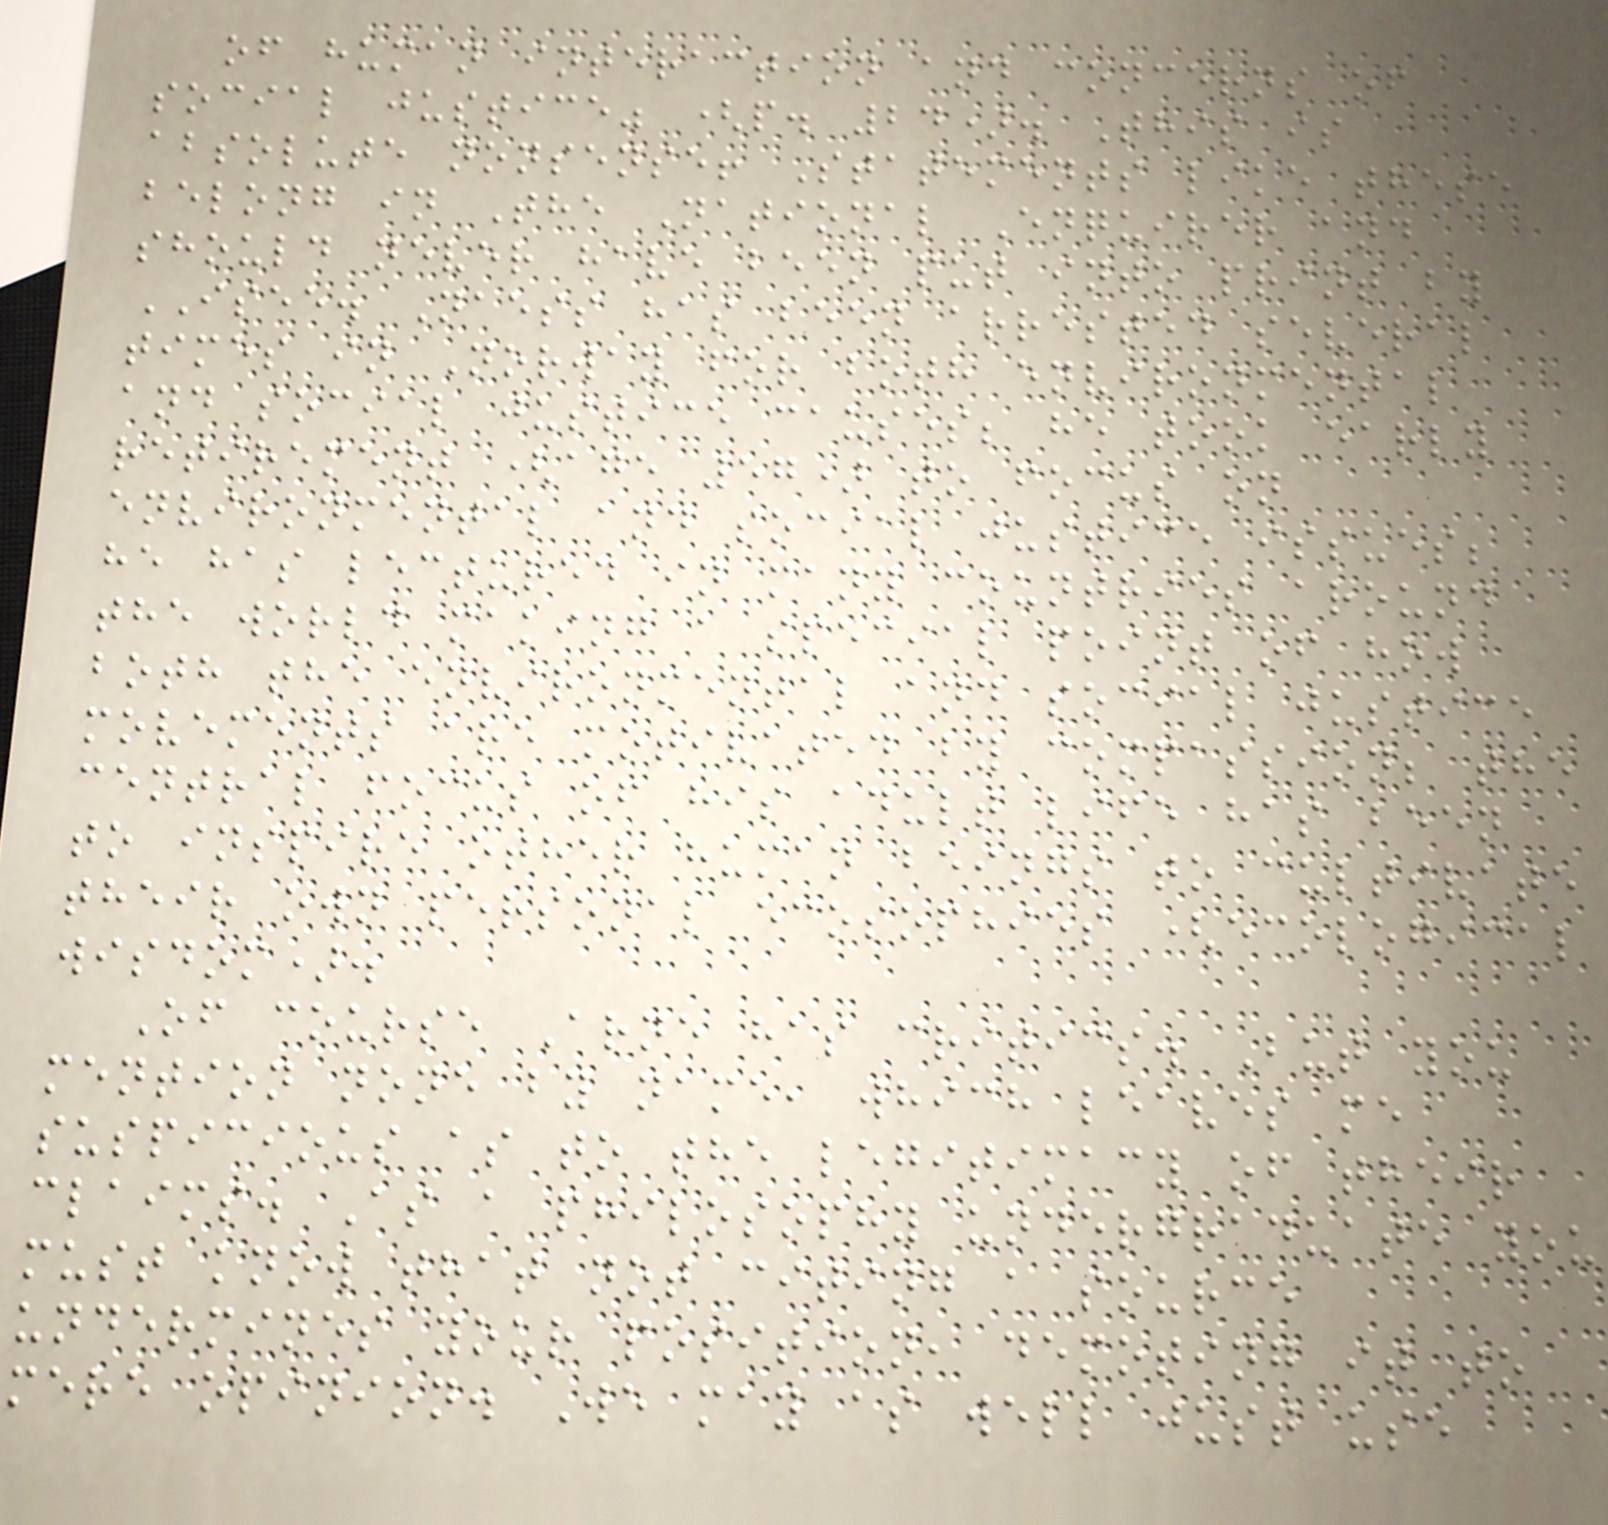of human interaction and concerns of
social justice" (p. 24). This is
absolute nonsense! Statements like these
belong in The National Enquirer and
should never have been put into print by
ISEE. Naess has been arrested several
times in Norway for both environmental
and social justice causes; he took early
retirement (age 57) to focus on
environmental and social justice issues;
he has lectured in many countries around
the world making a special point of how
both the environmental and social justice
movements are motivated by compassion; the
central focus of his adult life has been
to inspire other human beings to cultivate
their own personal ecosophies (ecological
wisdom).
Of course Arne has critics. But you
mention none by name, which leaves me
suspicious as to the legitimacy of their
claims. As a philosophy undergraduate you
must know that not citing a source
undermines your position, demoting it to
mere opinion. We may as well just use
